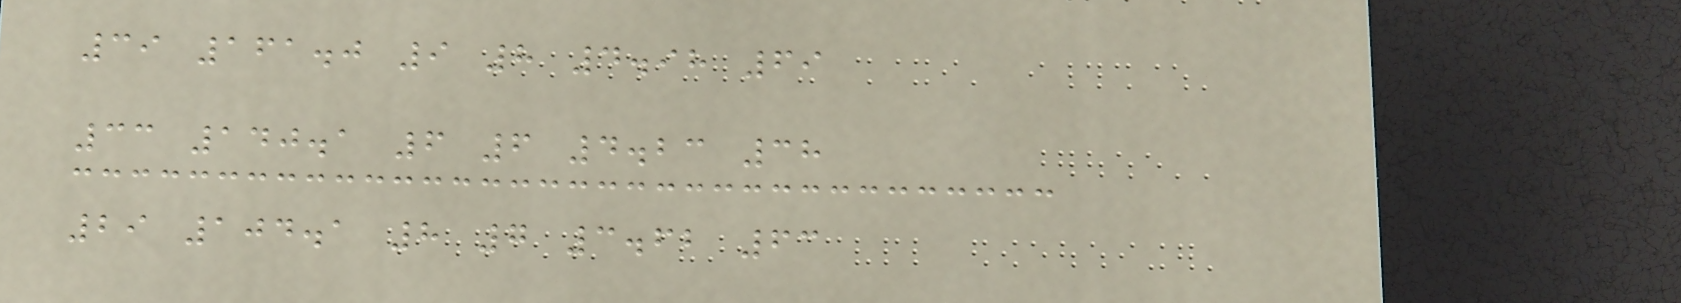39 161.0 9 8 4.98 69
33 140.1 6 6 4.23 38
29 104.1 8 7 3.62 63
